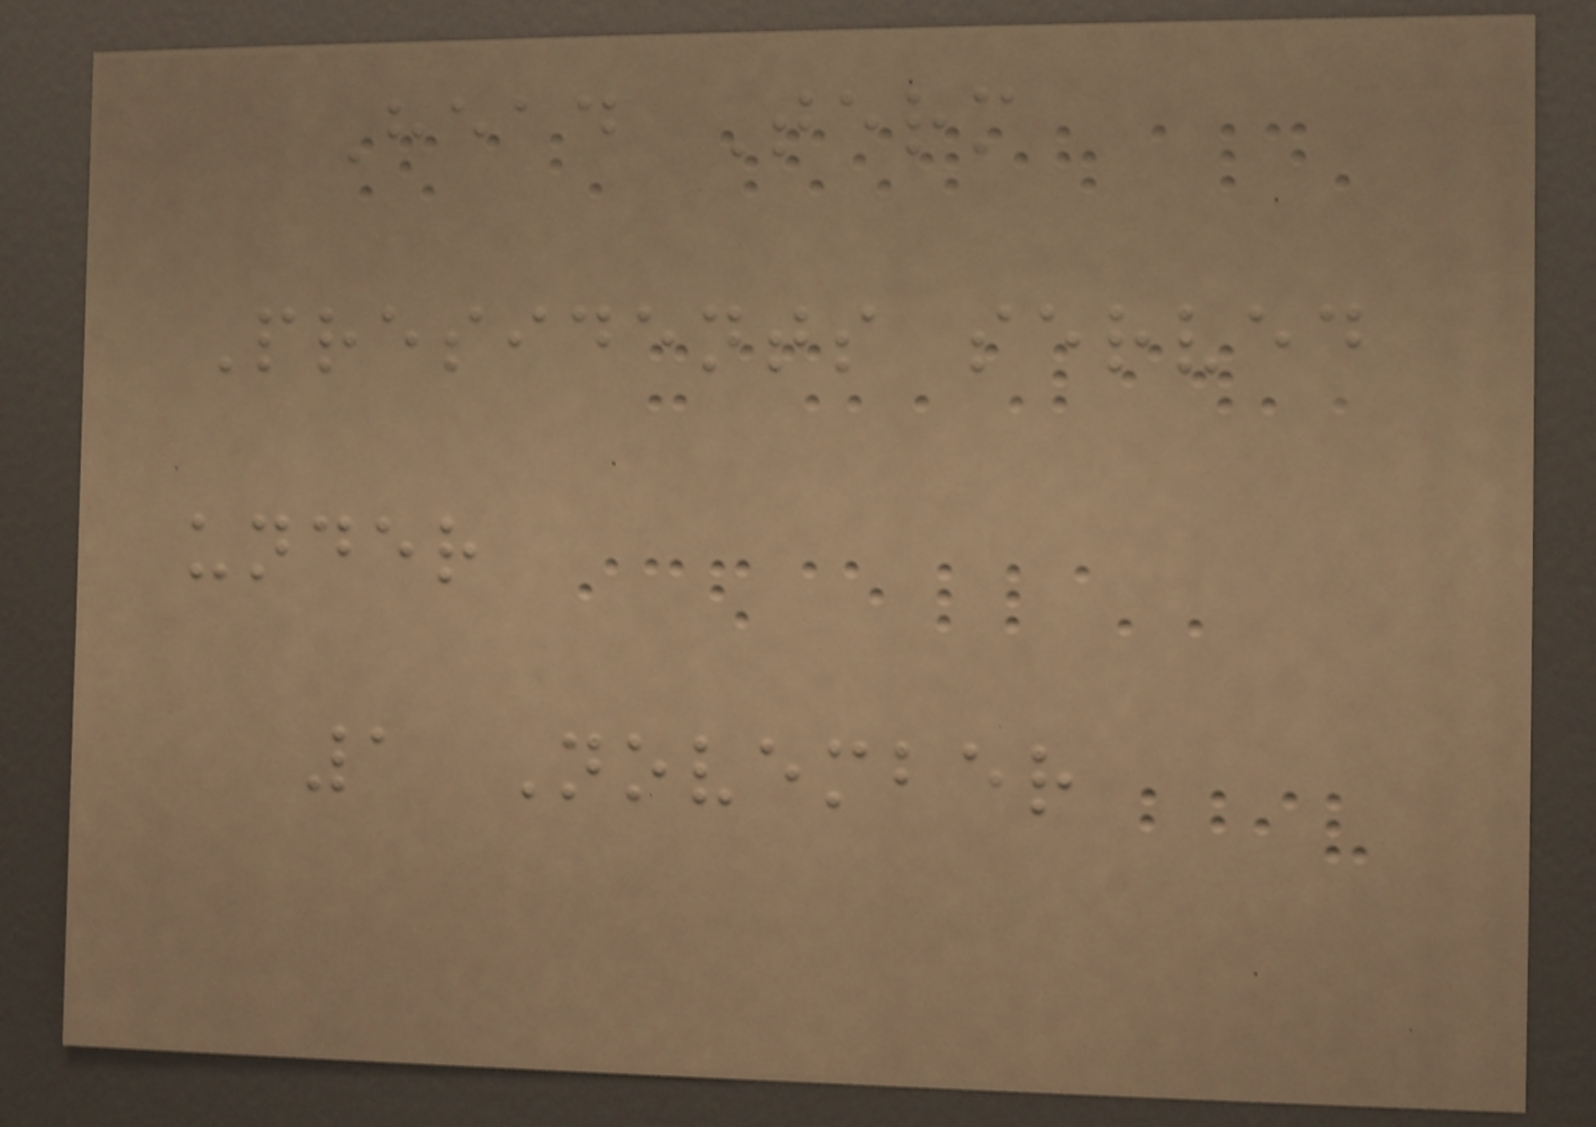Head Term
Presidents served
under
1 November
